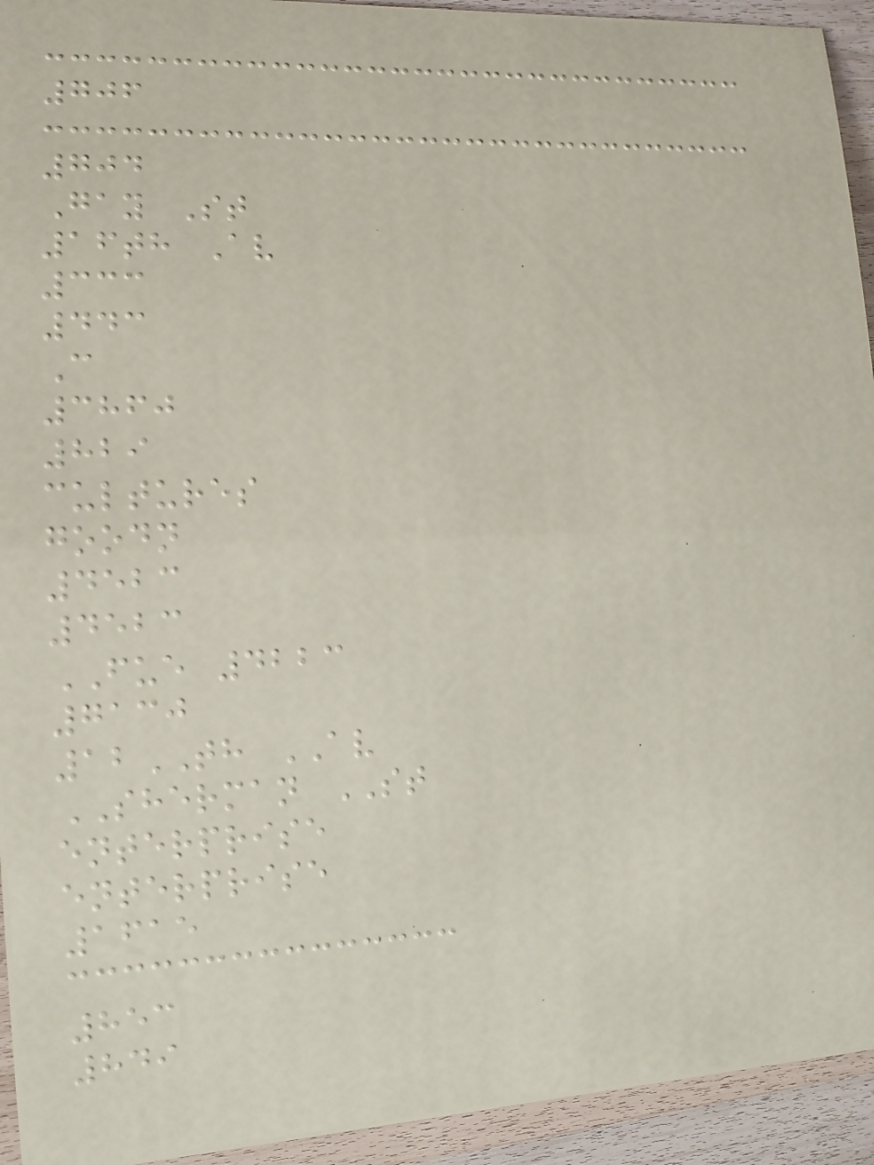706
704
Gay St
16th Av
333
443
C
3860
829
cultures
goodn
4523
4523
FUE 4223
7130
12TH AV
SHERMAN ST
enterprise
enterprise
1615
853
849
